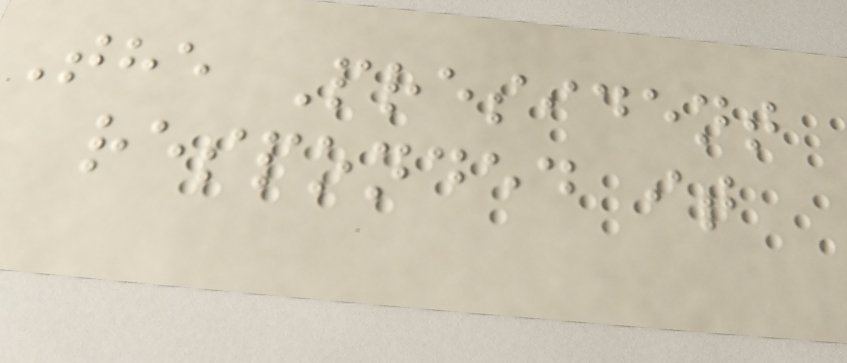The President
responded it
